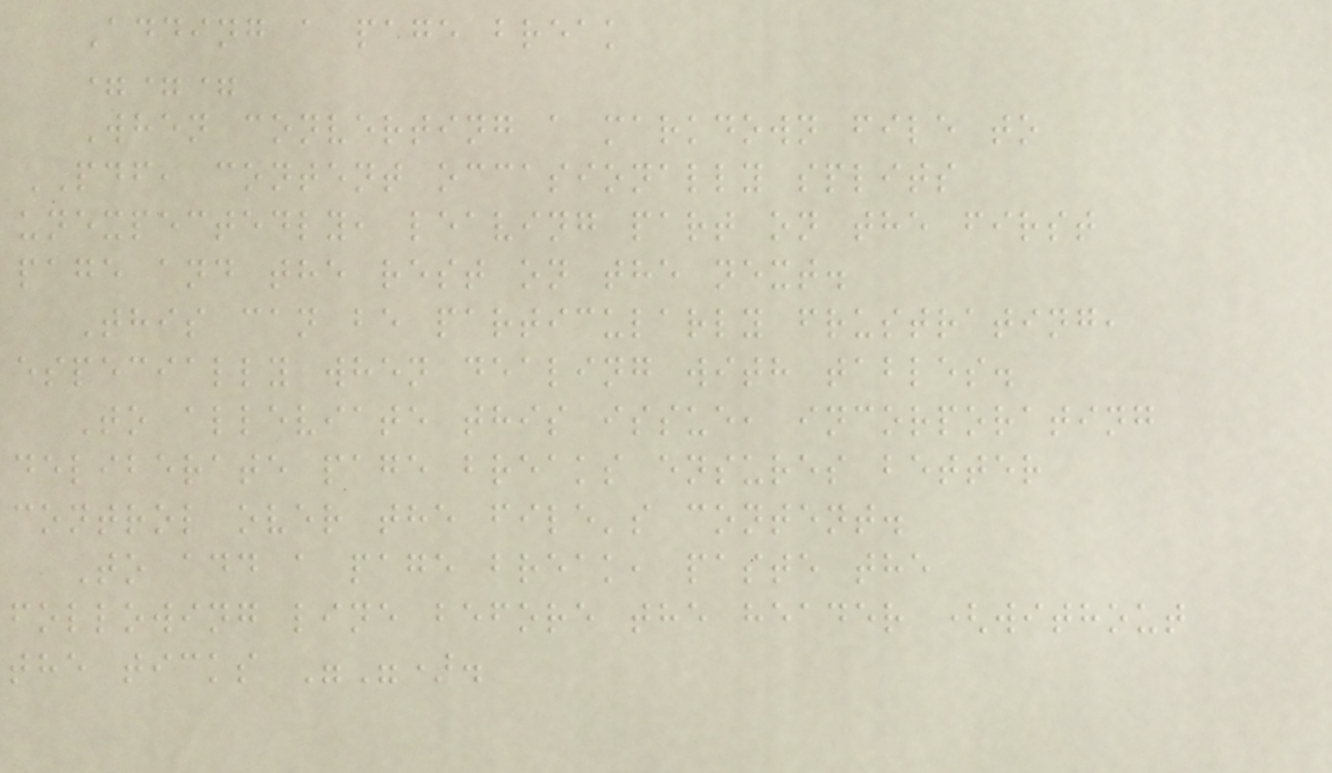Adding a page break
===
When converting a markdown file to
PDF, content occasionally splits
unexpectedly, leaving part on the first
page and the rest on the next.
This can be particularly frustrating,
especially when dealing with tables.
To alleviate this issue, incorporating
deliberate page breaks ensures better
control over the file's content.
To add a page break, paste the
following line before the header (without
the ticks "").
